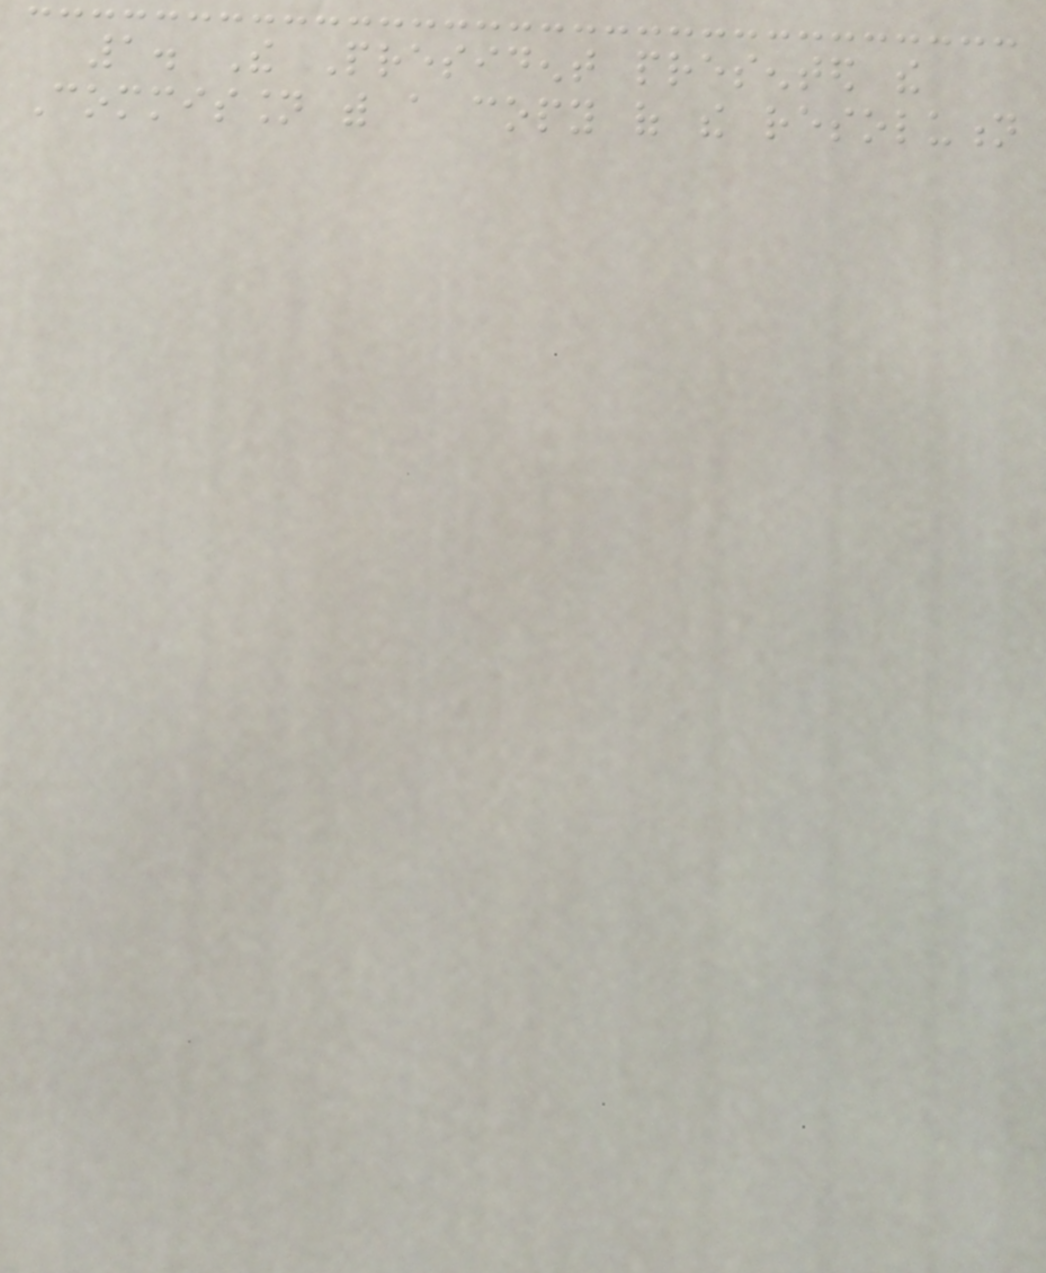1. The President presented the
Commission with a copy of the resolution
